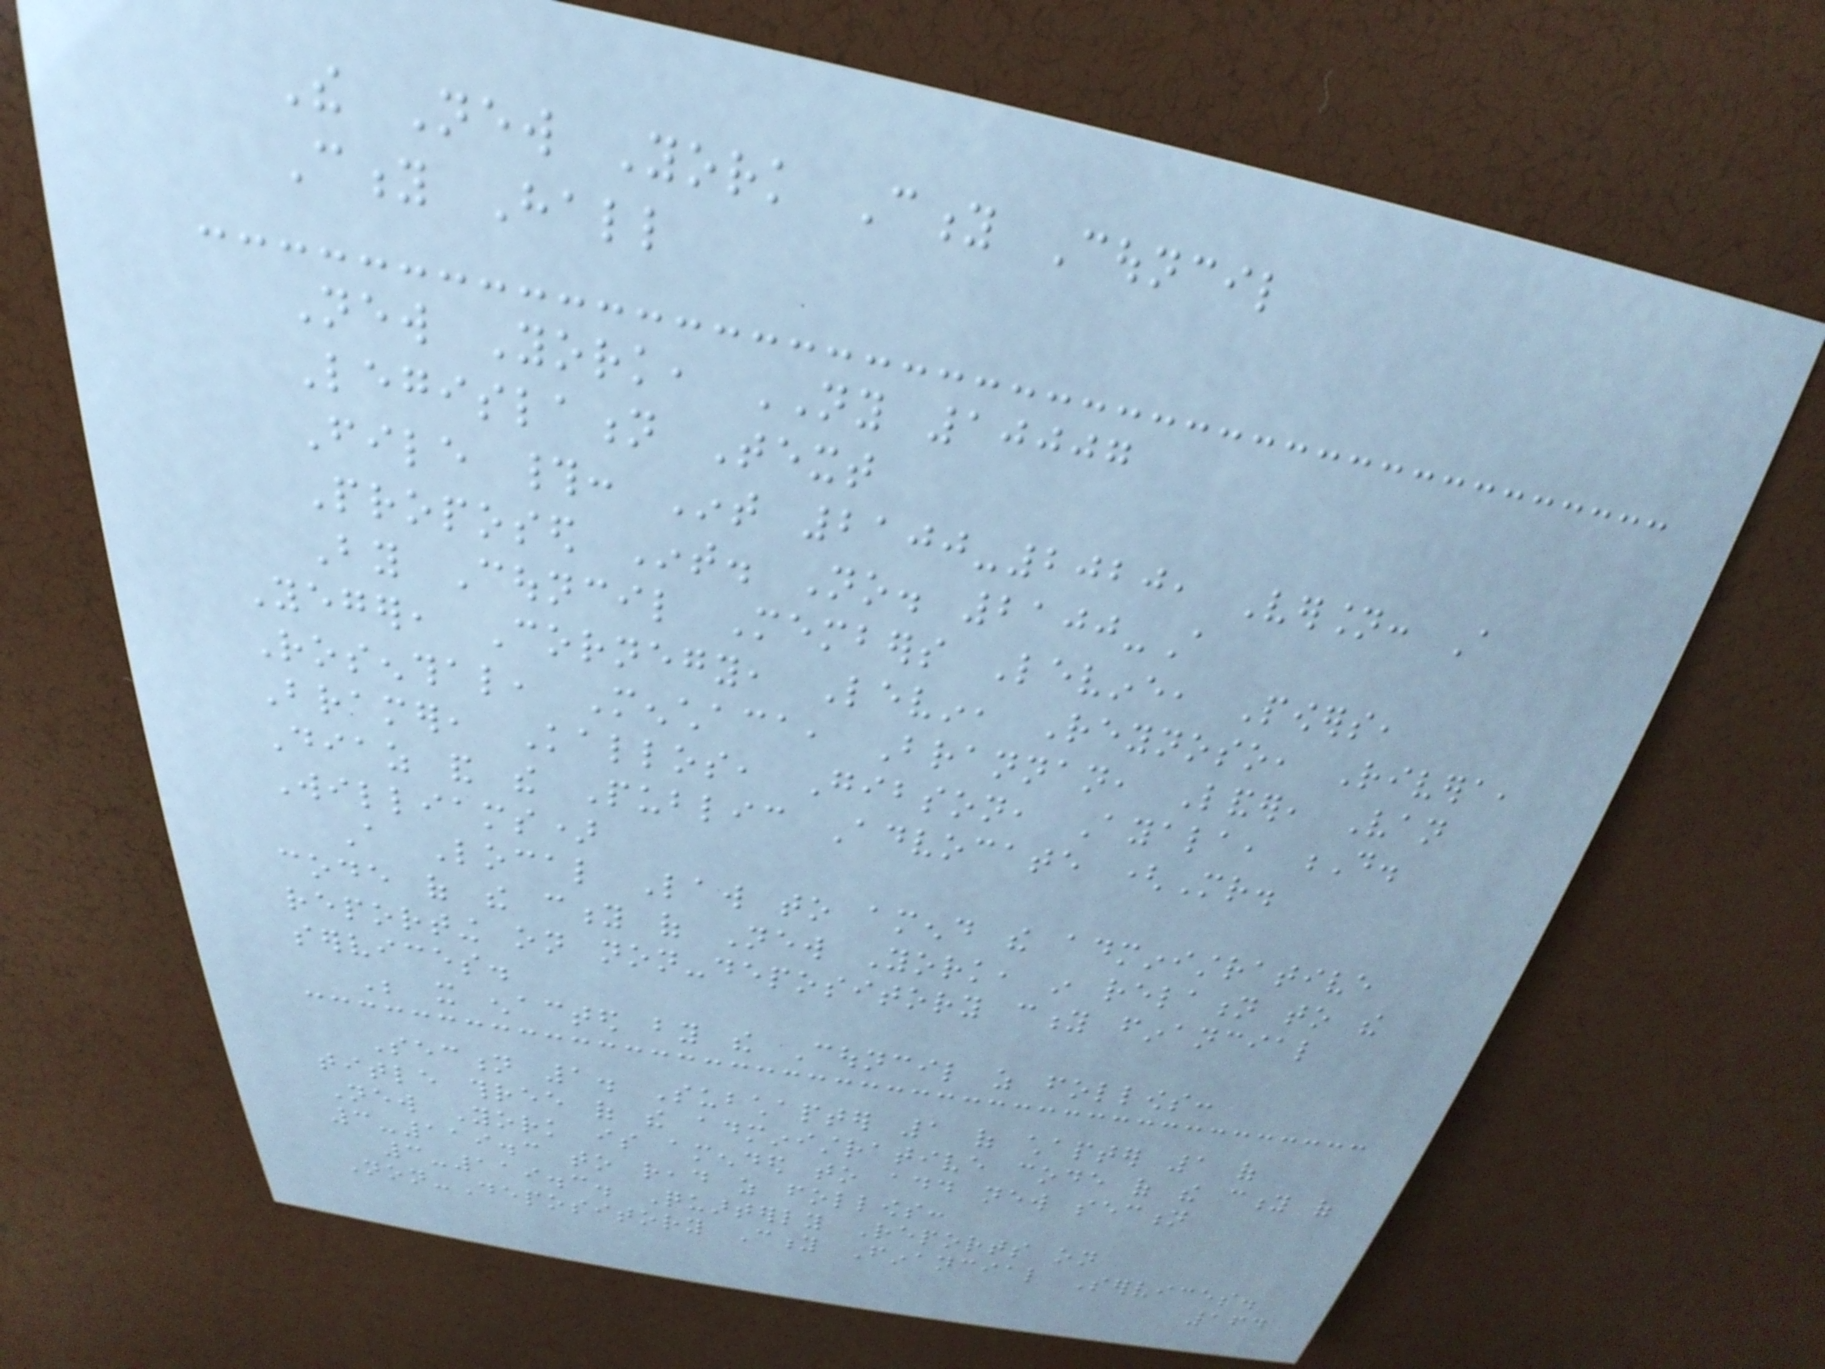The New York City Council
City Hall
New York, NY 10007
Legislation Text
File #: Int 2100-2020, Version: A
Proposed Int. No. 2100-A
By Council Members Levine, Powers,
Yeger, Cornegy, Levin, Reynoso, Rivera,
Rosenthal, Menchaca, Brannan, Lander, Van
Bramer, Kallos, Gibson, Ayala, D.
Diaz and the Public Advocate (Mr.
Williams)
A Local Law to amend the administrative
code of the city of New York, in relation to the
reporting on non-depository city financial
services.
Be it enacted by the Council as follows:
Section 1. Subchapter 1 of chapter 1 of
title three of the administrative code of the city of
New York is amended to add new section
3-119.3 to read as follows:
3-119.3. Quarterly Reports on
Non-Depository City Financial Services.
164
